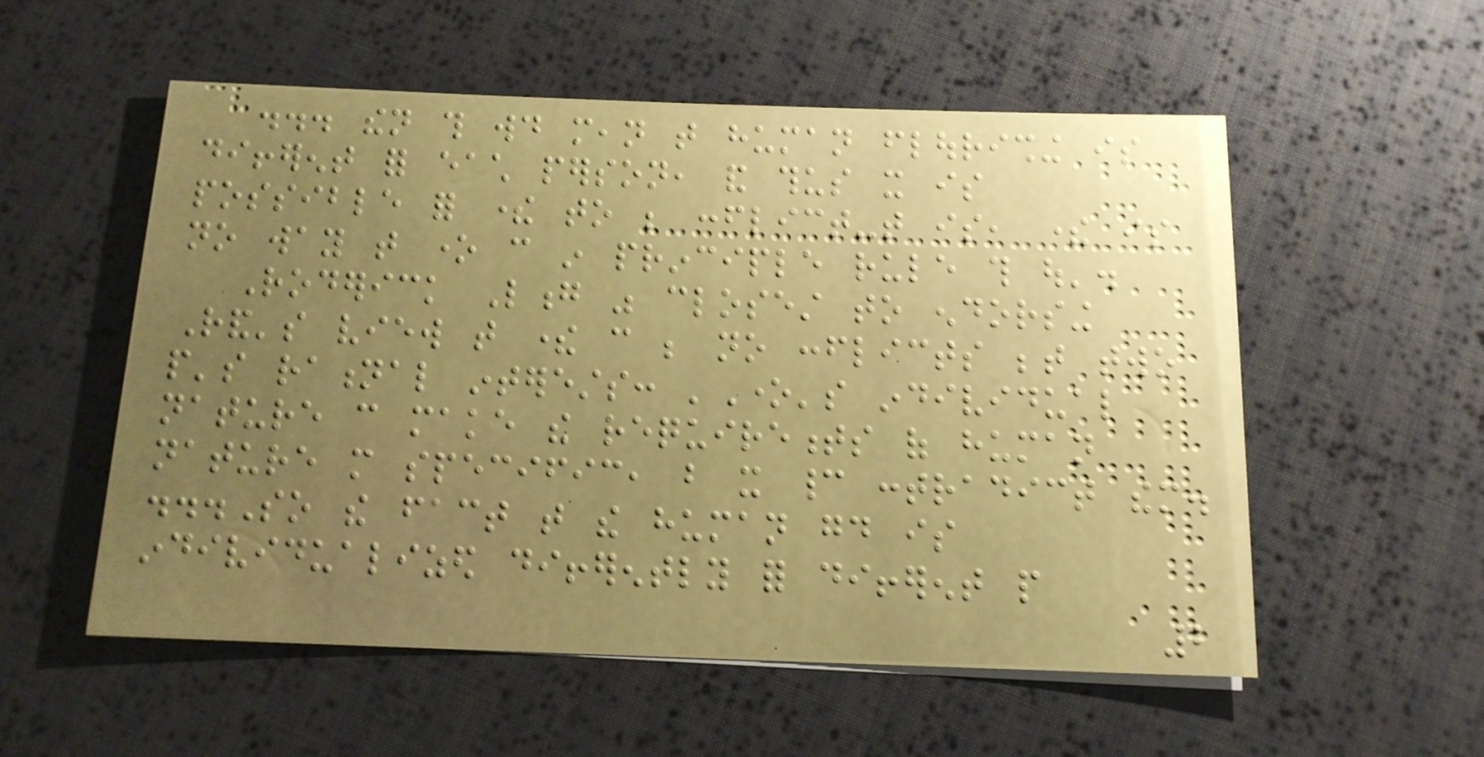... then this would mean that human flourishing is
different for each person, and thus it is
possible for there to be conflict-that is, there is
no way that one can in principle rule this out'.
Roderick Long was closest to endorsing
Rand's view that there can be no conflicts between two
people's rational interests: 'One's individual
nature can make the requirements of human
nature more specific, but it cannot contradict them.
...So the fact that the human good is
individualized differently for different people
2
